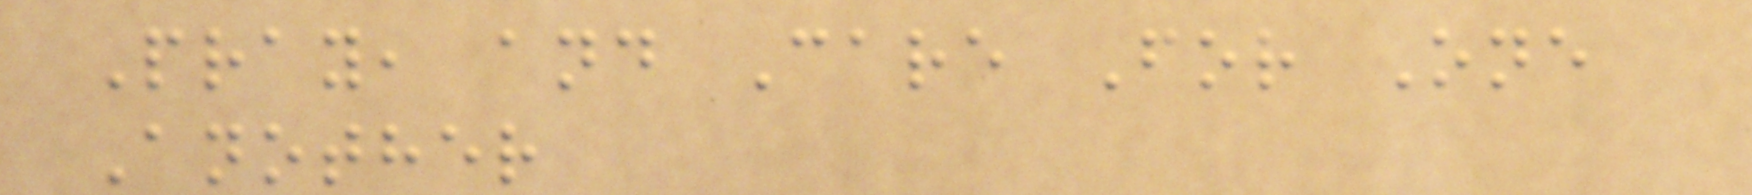Pray, and Care For One
Another
